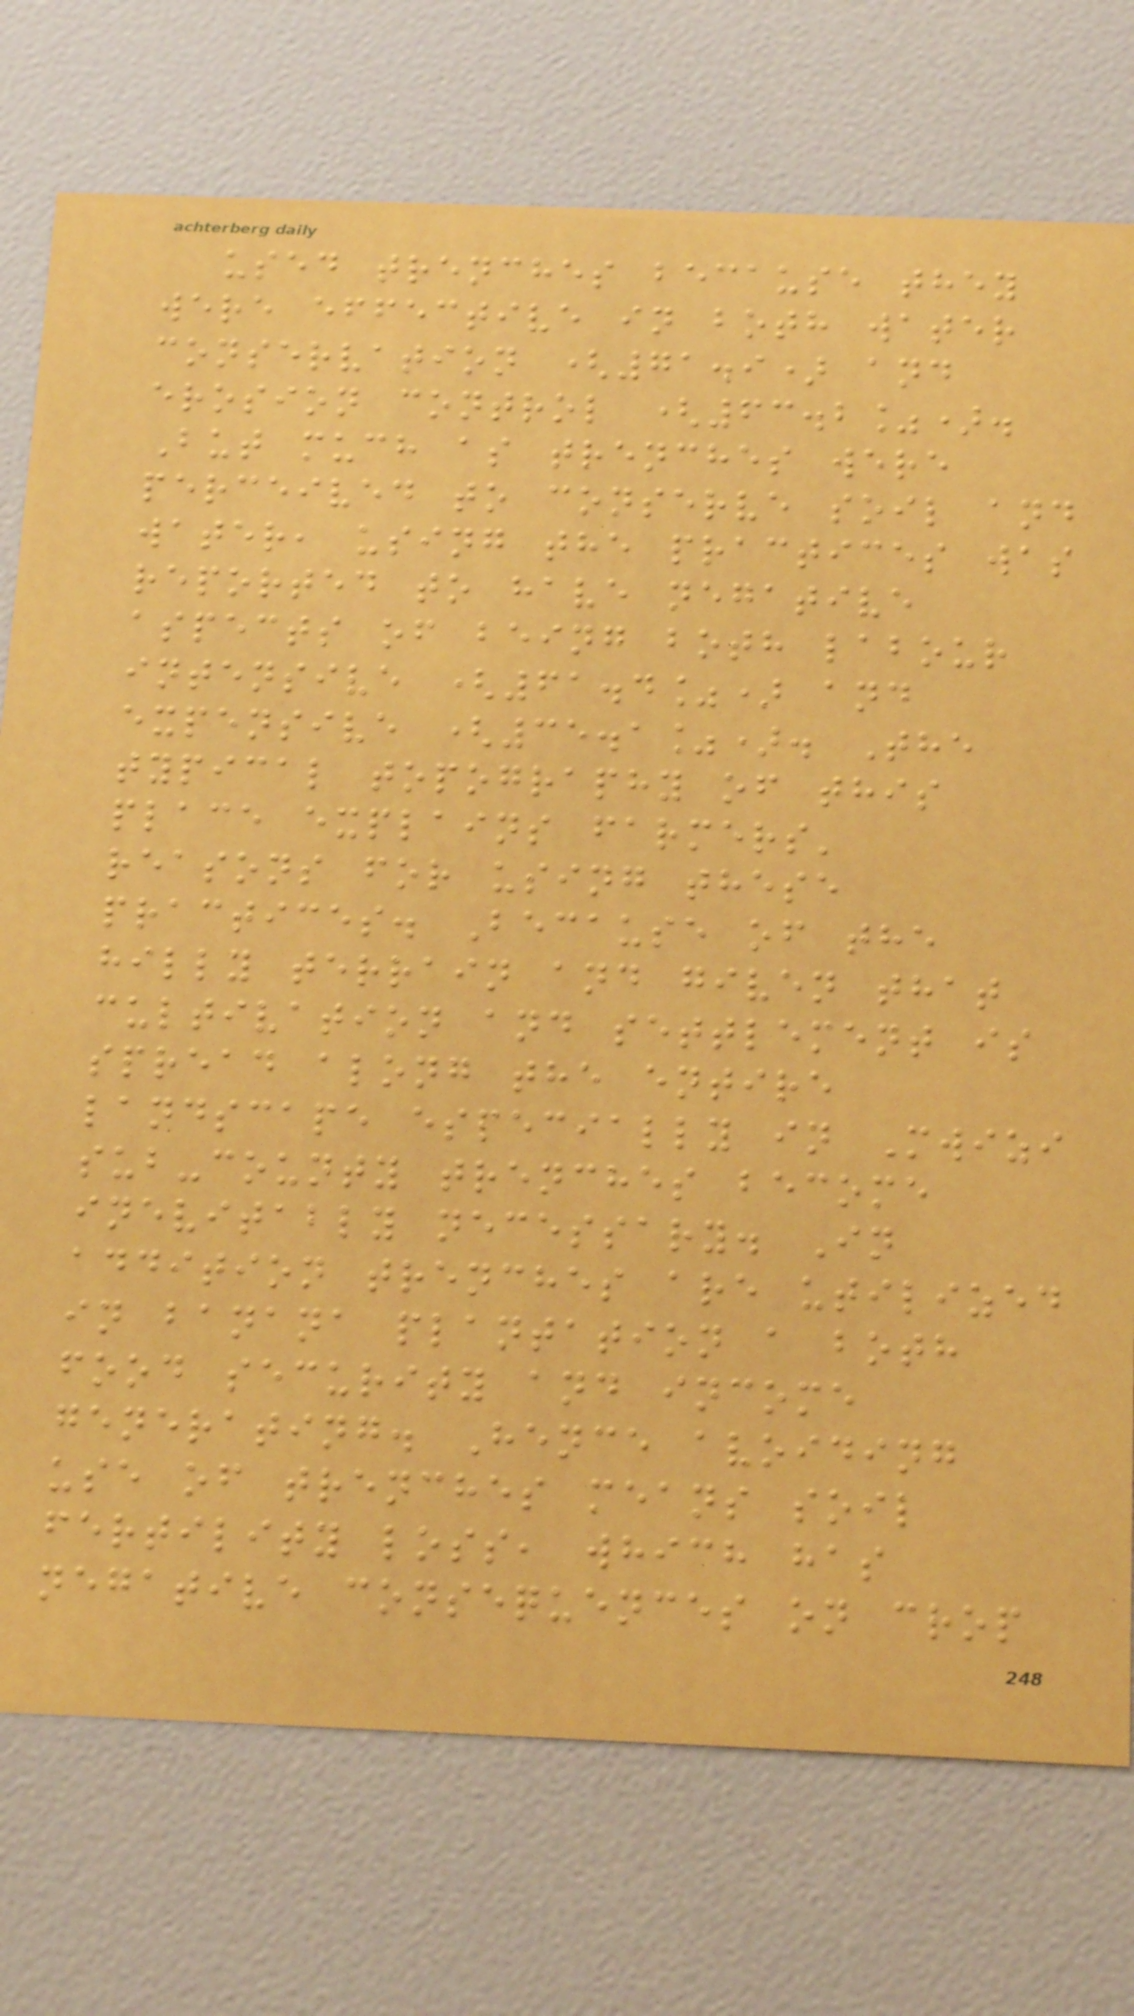used trenches because they
were effective in both water
conservation (71.9) and
erosion control (63.2%).
But much as trenches were
perceived to conserve soil and
water, using the practices was
reported to have negative
aspects of being both labour
intensive (61.4%) and
expensive (35.1%). The
typical topography of this
place explains farmers'
reasons for using these
practices. Because of the
hilly terrain and given that
cultivation and settlement is
spread along the entire
landscape especially in Mwizi
sub-county trenches become
inevitably necessary. In
addition trenches are utilized
in banana plantation a both
food security and income
generating. Hence avoiding
use of trenches means soil
fertility loss, which has
negative consequences on crop
